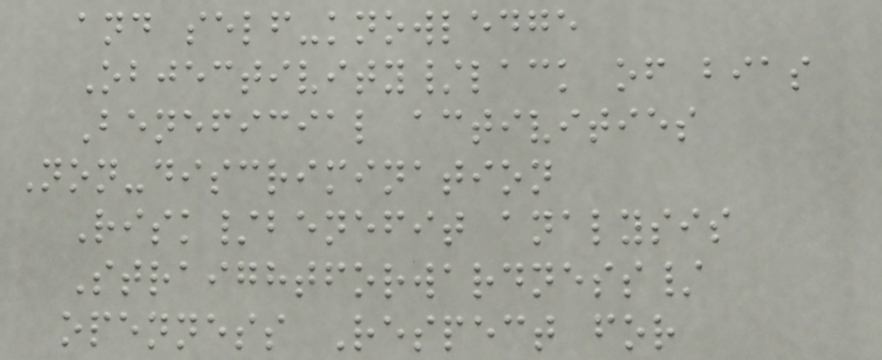and self-knowledge
Objectivity/lack of bias
Beneficial activities
Non-discrimination
Risk/benefit analysis
Straightforwardness/
openness Respect for
